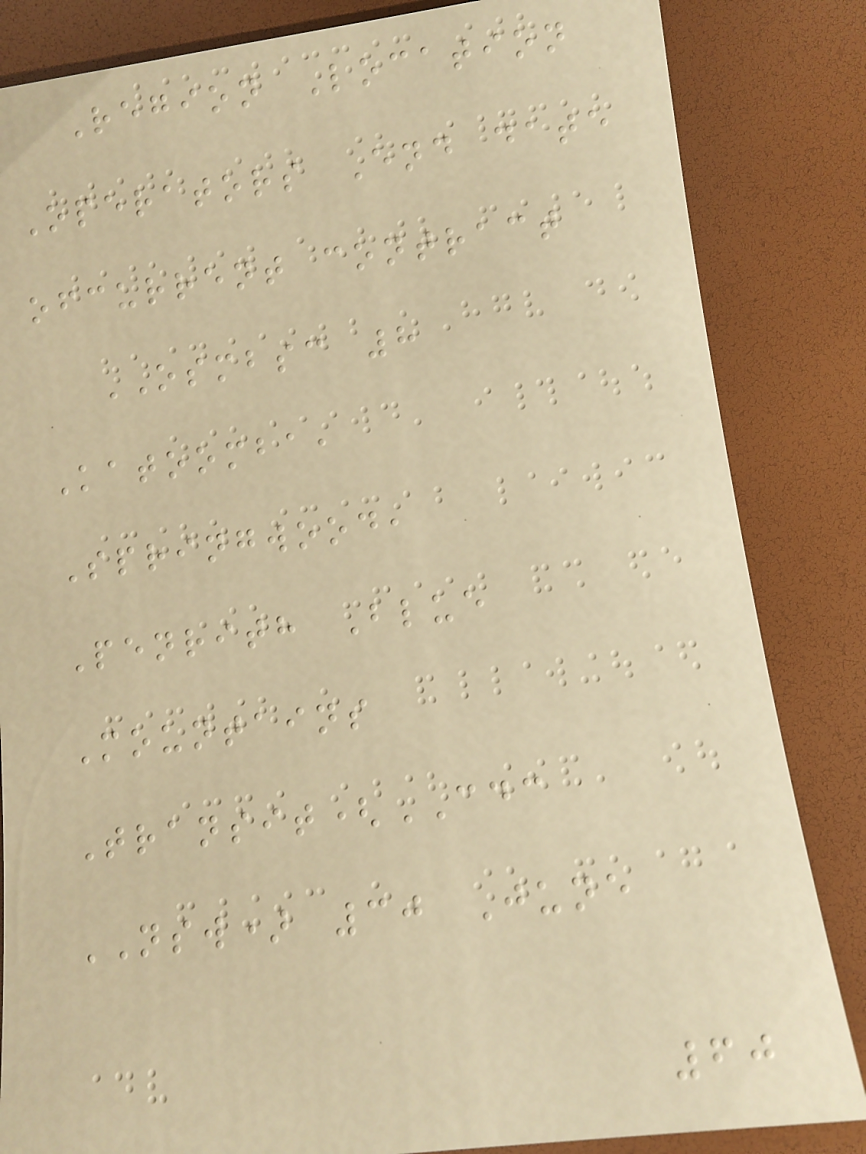Region Location
Operators End date
ofcurrent contract
OSMBSC 8
Katoomba,
Springwood,
Penrith Blue
Mountains
Transit(CDC
NSW) 30 June
60
